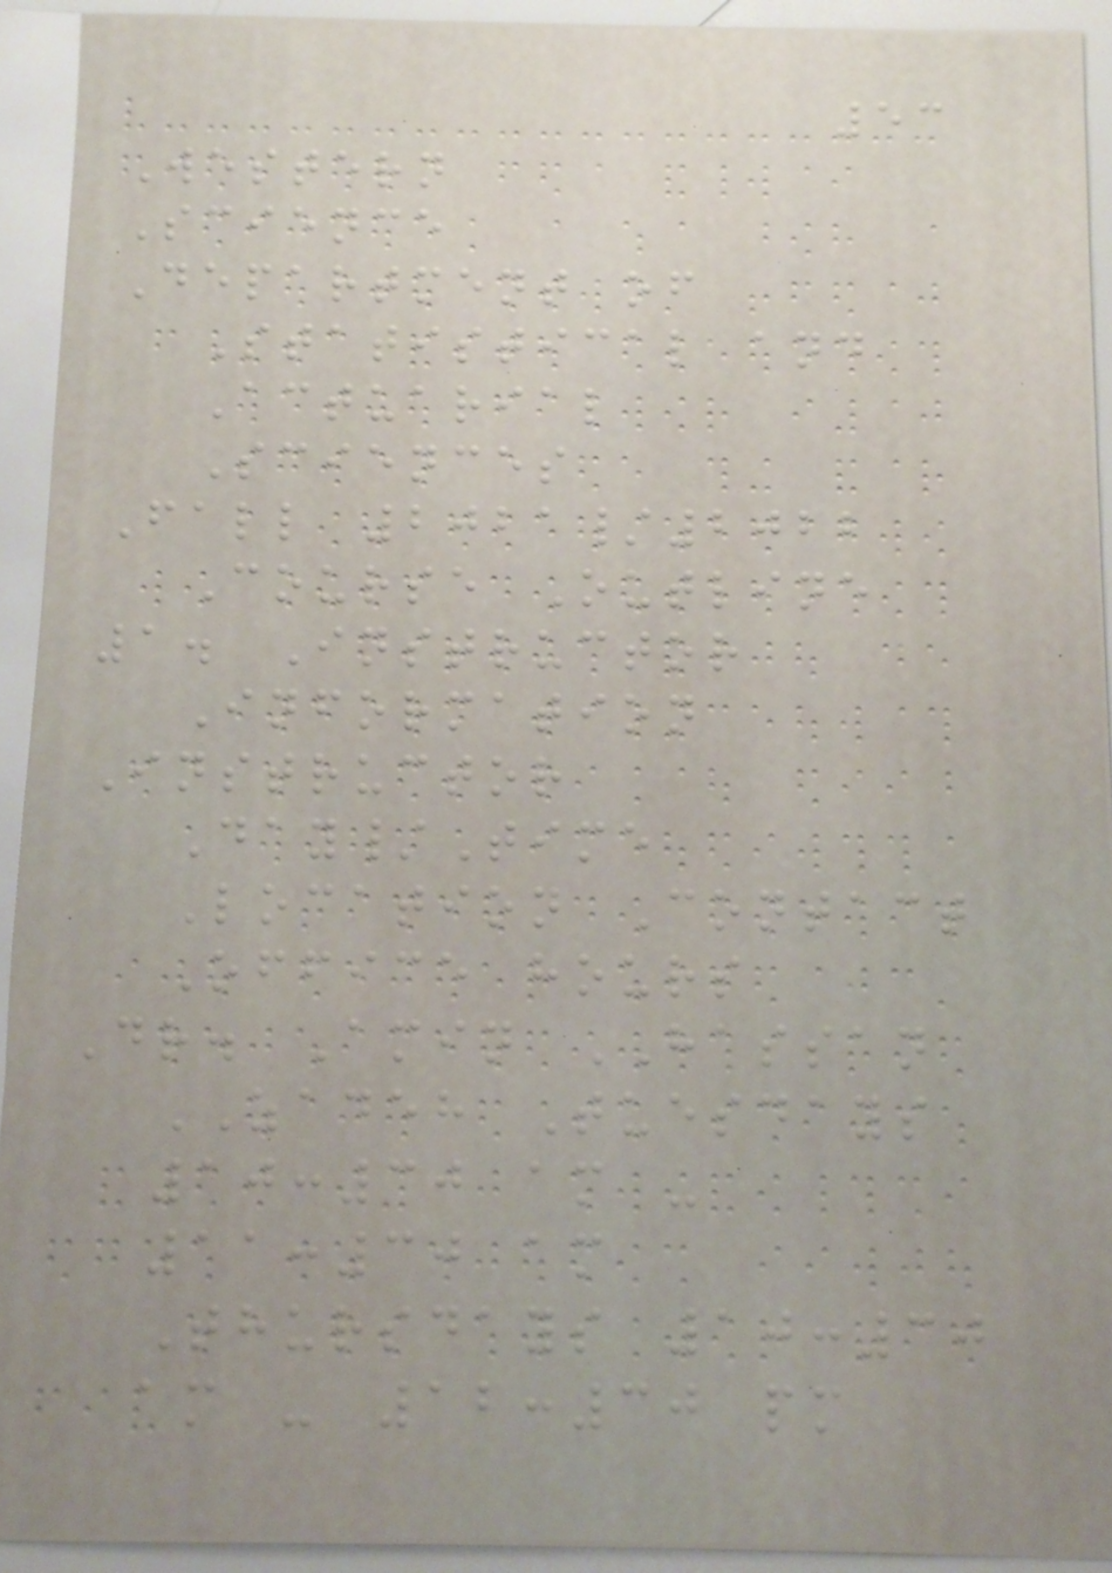53
Western
Science
Department of
Statistical and
Actuarial
Sciences
Fall 2021/2022
Course Outline
1. Instructor
Information
Instructor
Day/Time
Location Contact
Office hours
Dr. Amin HASSAN
ZADEH Tuesdays
10:30 am -
11:30 am
Thursdays 10:30
am - 12:30 pm
